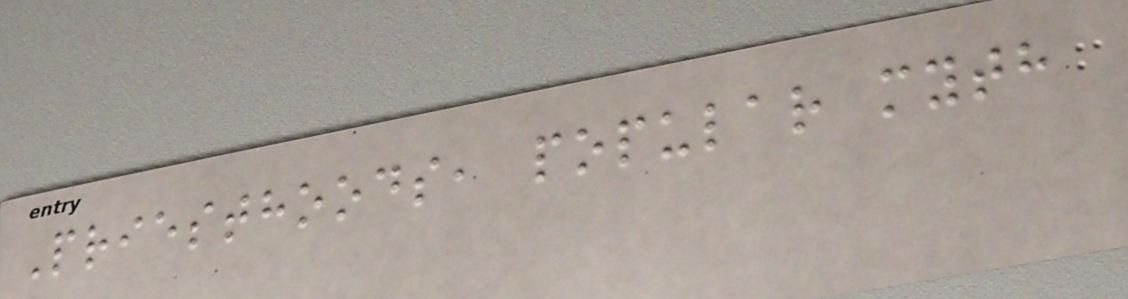Priesthoods, popular myth
